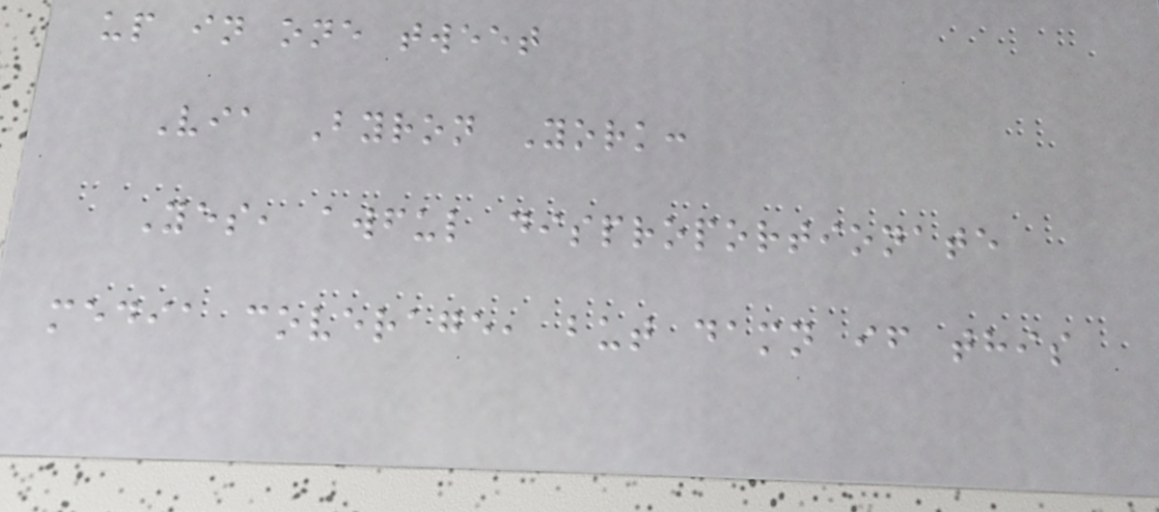up in one tweet
Via Byron York:
Yes, awful disproportionate
media coverage, but damn if this
